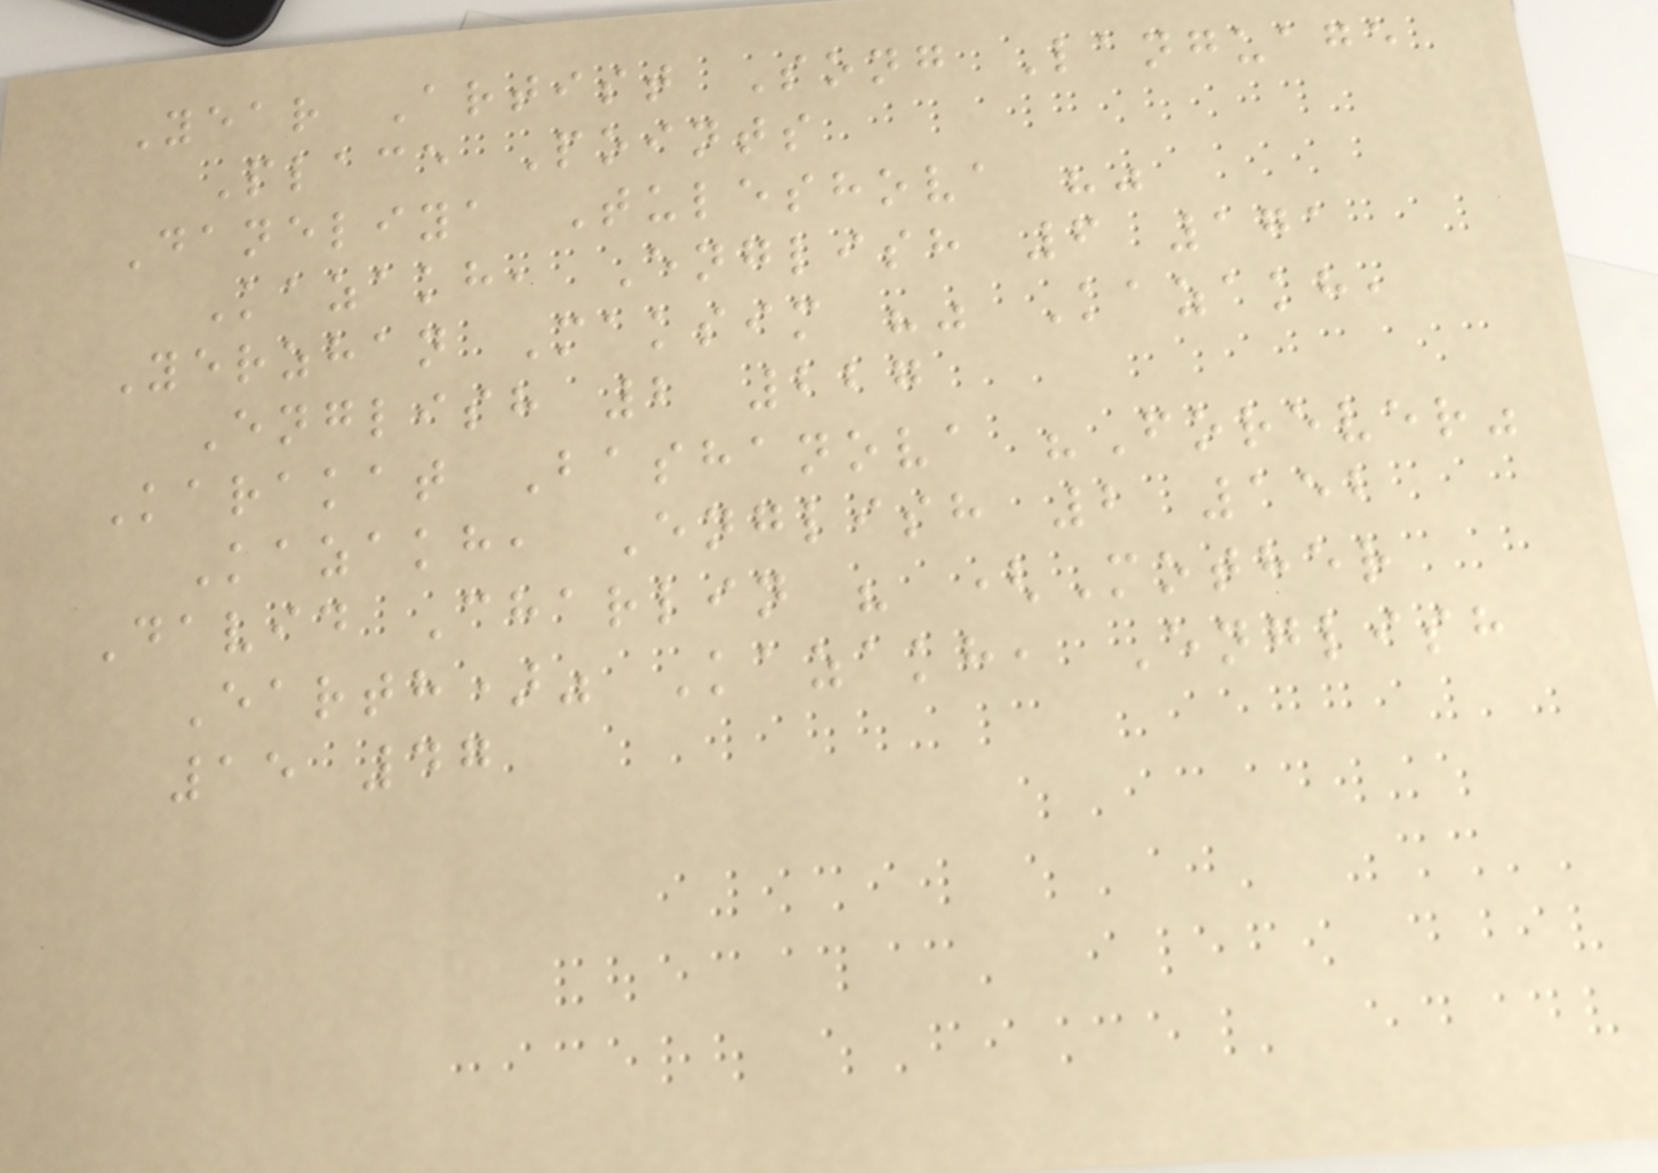Year Artist Song Language
Place Points
Daneliya Tuleshova ""
Kazakh, English 6 171
Yerzhan Maksim "" Kazakh,
English 2 227
Karakat Bashanova "Forever"
Kazakh, English 2 152
David Charlin " (Mother
Earth)" Kazakh, English
15 47
